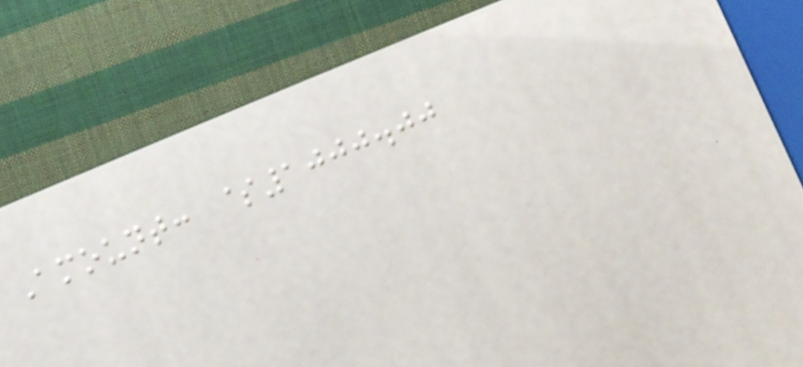Amount: $1000.00
